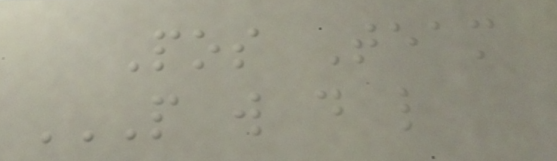Pos Team
P W D L
